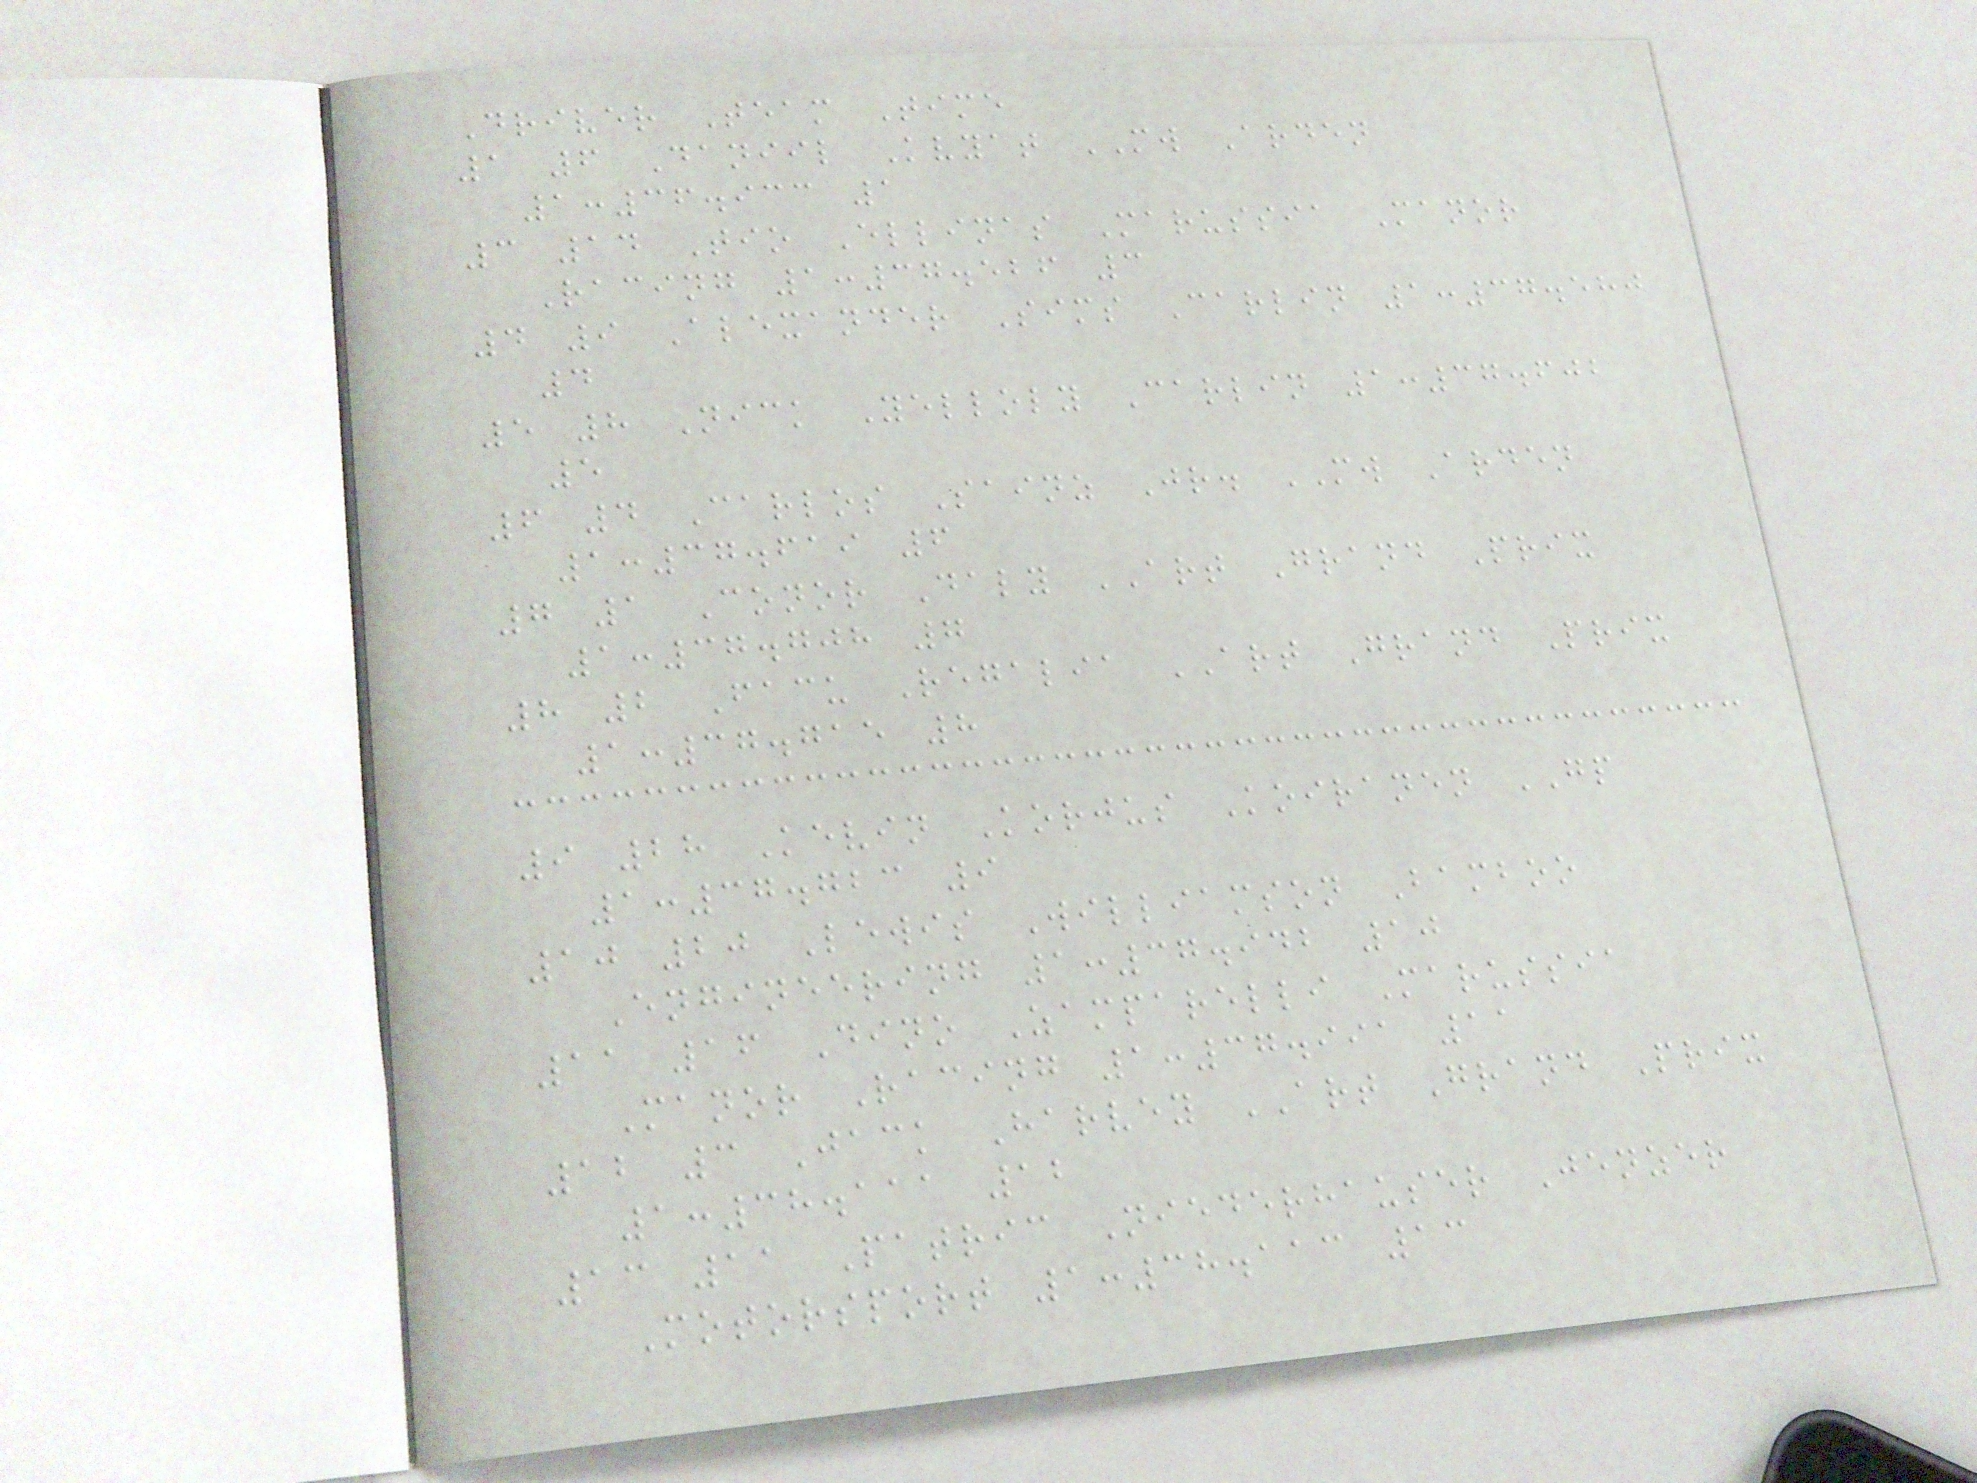Driver Team Time
1 6 Daniil Kvyat MW Arden
1:36.933 1
3 14 Tio Ellinas Marussia Manor
Racing 1:37.526 3
4 9 Alexander Sims Carlin 1:37.580
4
5 8 Nick Yelloly Carlin 1:37.602
5
6 4 Carlos Sainz Jr. MW Arden
1:37.619 6
7 1 Conor Daly ART Grand Prix
1:37.708 7
8 2 Facu Regalia ART Grand Prix
1:37.715 8
9 28 Kevin Korjus Koiranen GP
1:37.723 9
10 20 Lewis Williamson Bamboo
Engineering 1:37.942 10
11 16 Dino Zamparelli Marussia
Manor Racing 1:37.991 11
12 3 Jack Harvey ART Grand Prix
1:38.111 12
13 11 Patric Niederhauser Jenzer
Motorsport 1:38.113 13
